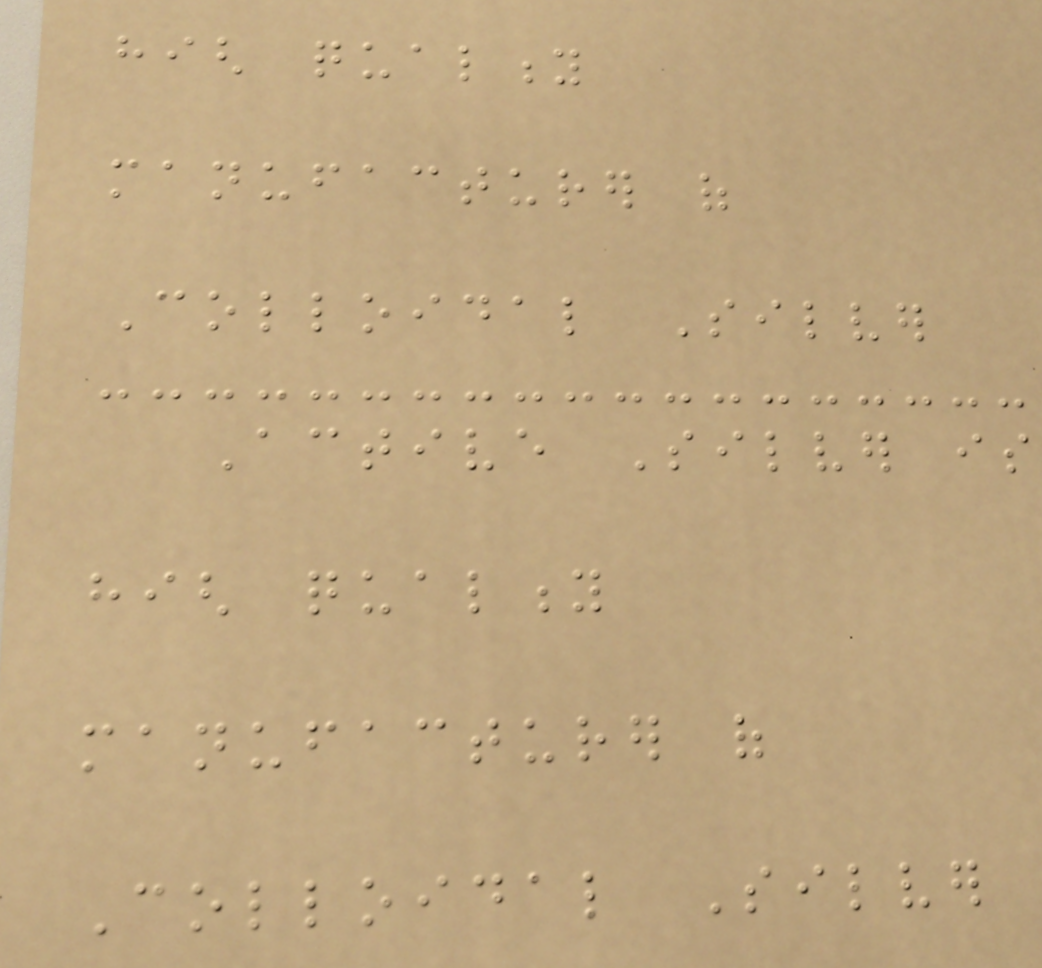high quality
manufacturer of
Colloidal Silver
Active Silver is
high quality
manufacturer of
Colloidal Silver
